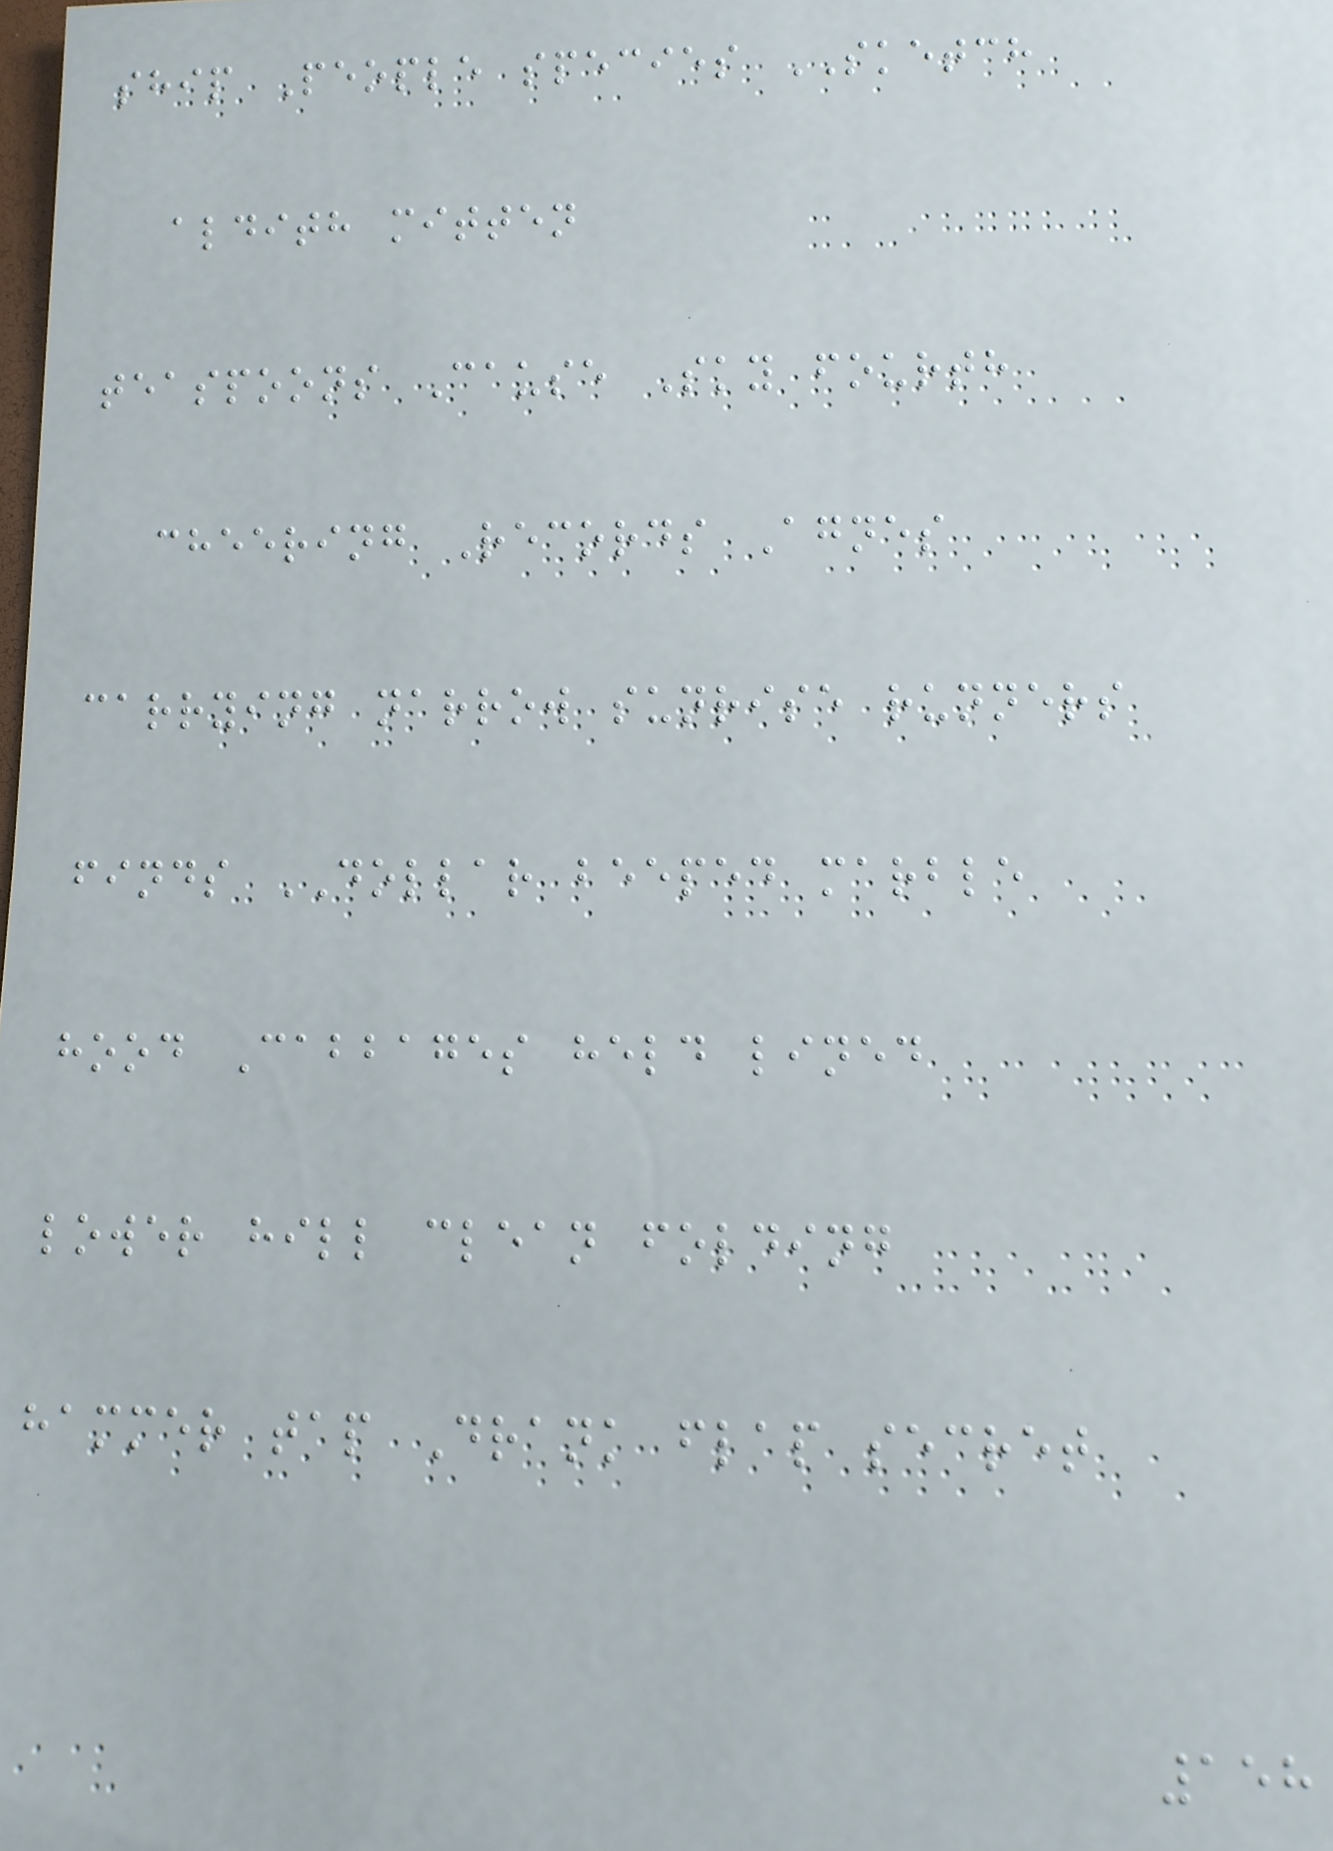ship People species SKETCH
aldith mitten
teaspoons Cause Sky fourth
cheering Records Agnes
carrying narrow sunrise runners
finds DOLLAR beeped marble
hood Cabbages held lined
lower hill clean folding
hammer tap Drank flap secret
158
